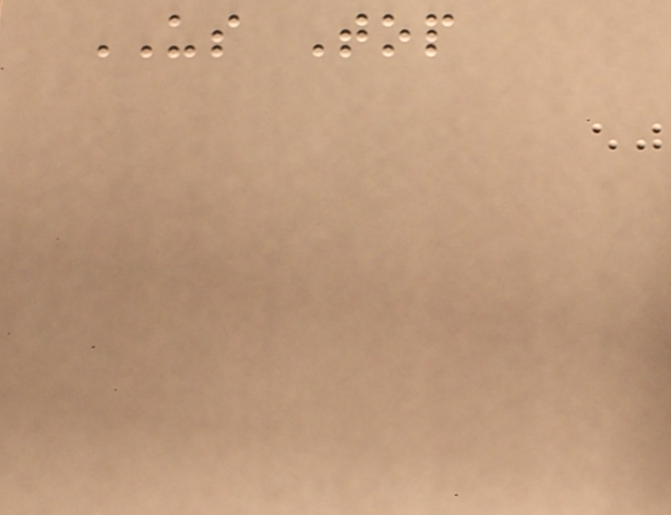US Top
